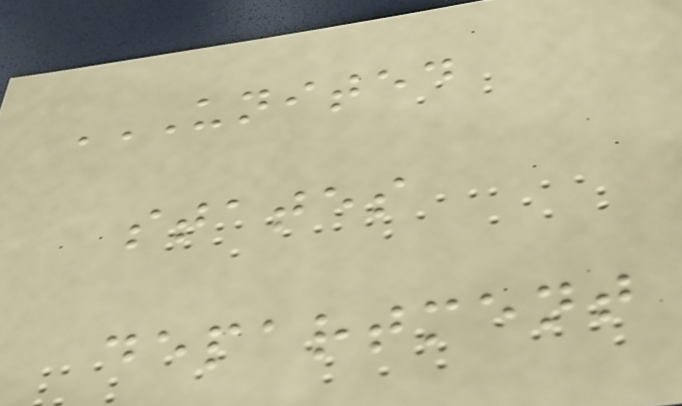UNITED
STATES
DEPARTMENT
